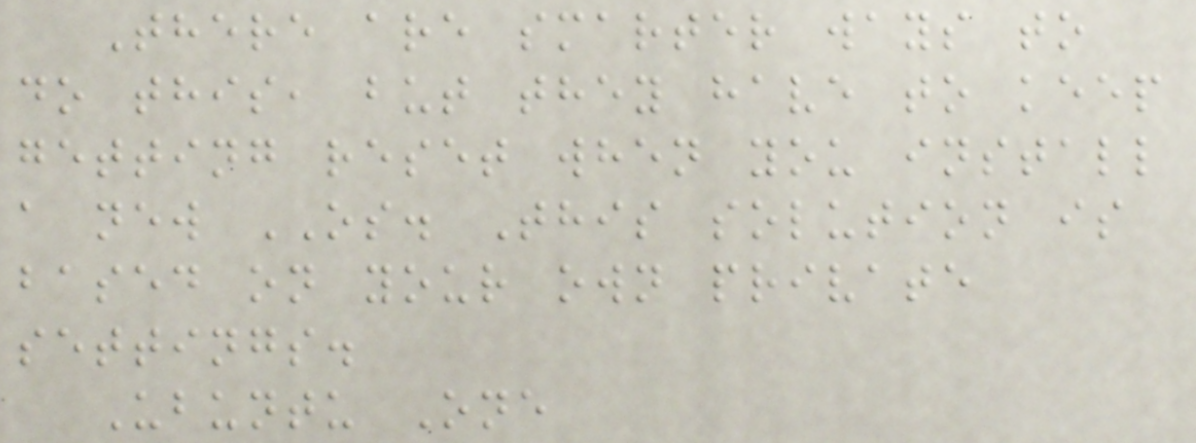There are smarter ways to
do this, but they have to keep
getting reset when you install
a new OS. This solution is
based on your own private
settings.
Ubuntu One
